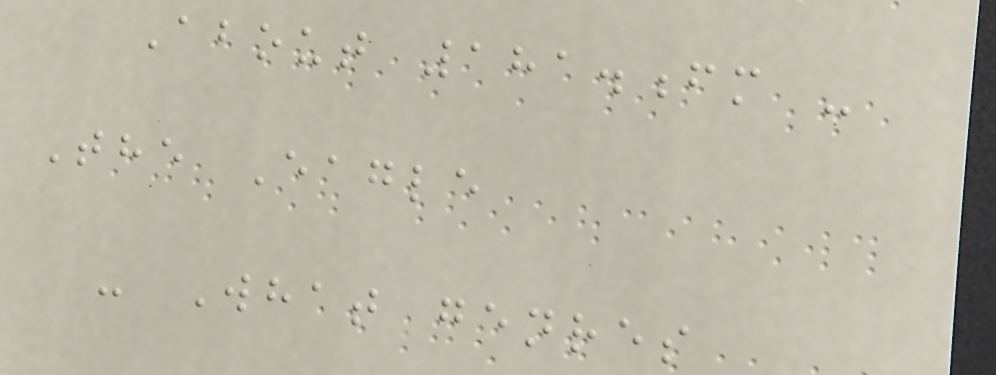About 181.fm -
The Eagle
- What genres
